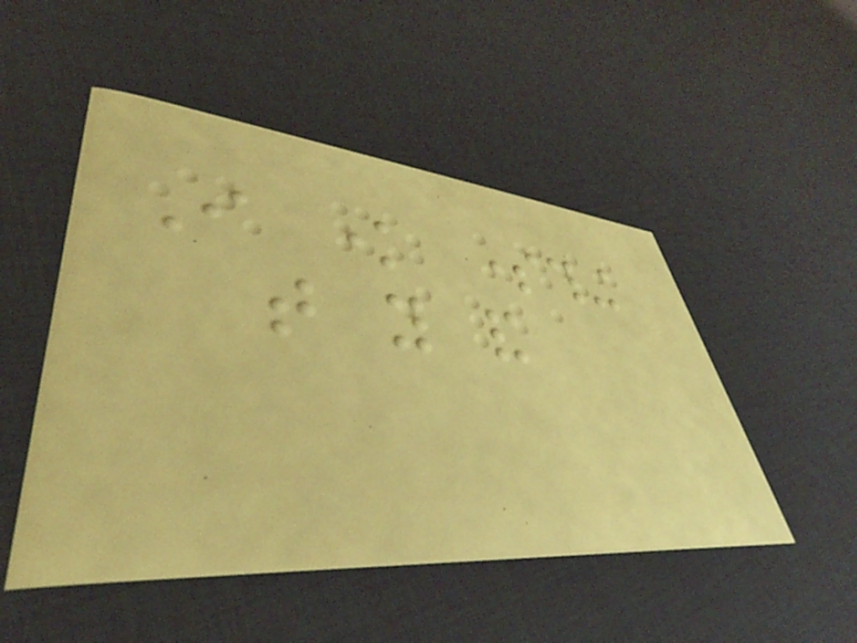I know something
that you and
